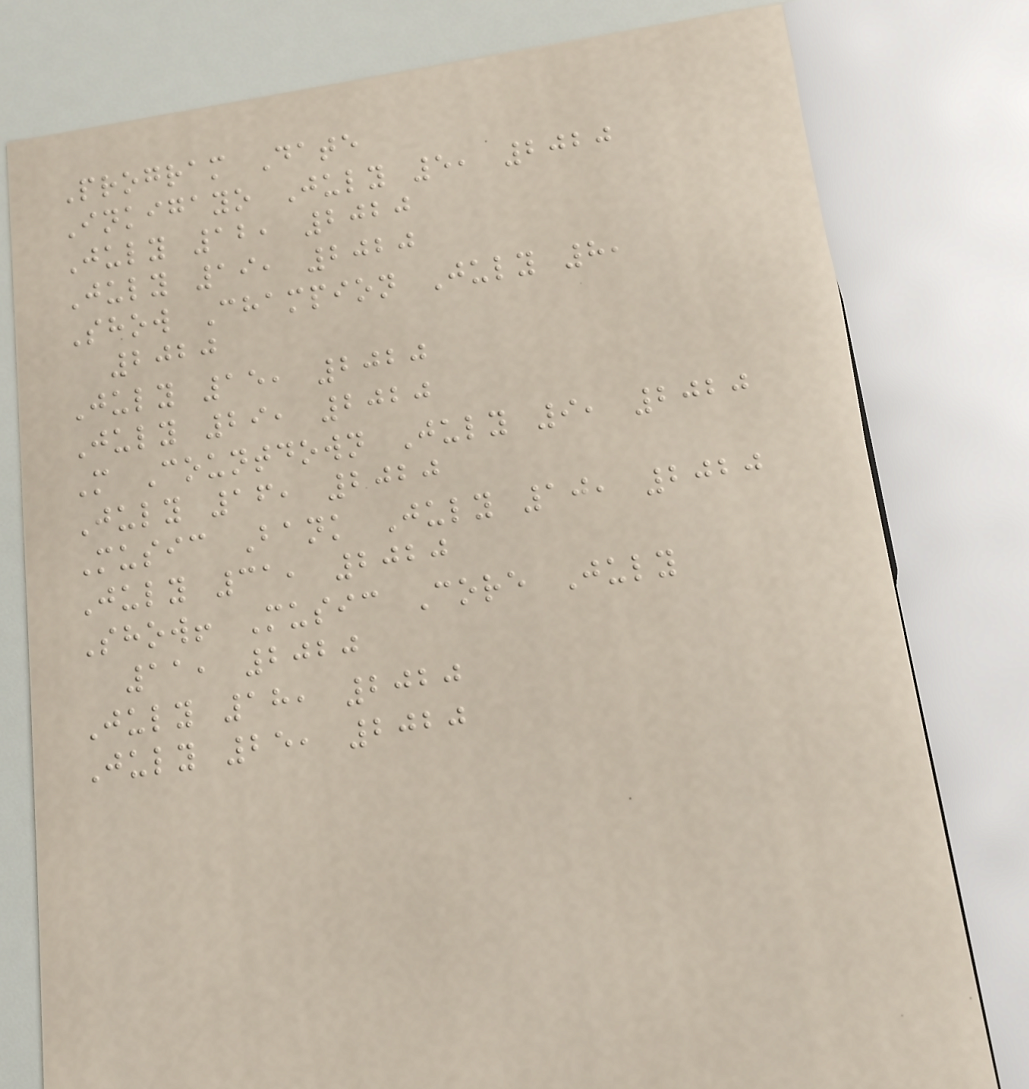Program Date
Inkigayo July 5, 2020
July 12, 2020
July 19, 2020
Show Champion July 8,
2020
July 15, 2020
July 29, 2020
M Countdown July 9, 2020
July 16, 2020
Music Bank July 10, 2020
July 31, 2020
Show! Music Core July
11, 2020
July 18, 2020
July 25, 2020
